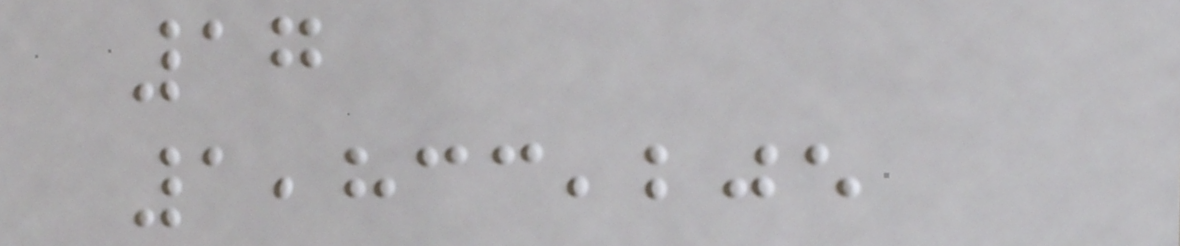17
1,833,205
